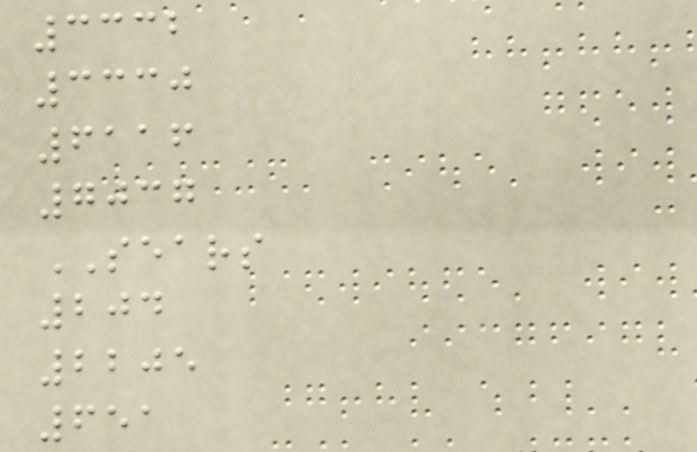3332
3330
6116
7037
SEARS
204
2205
651
